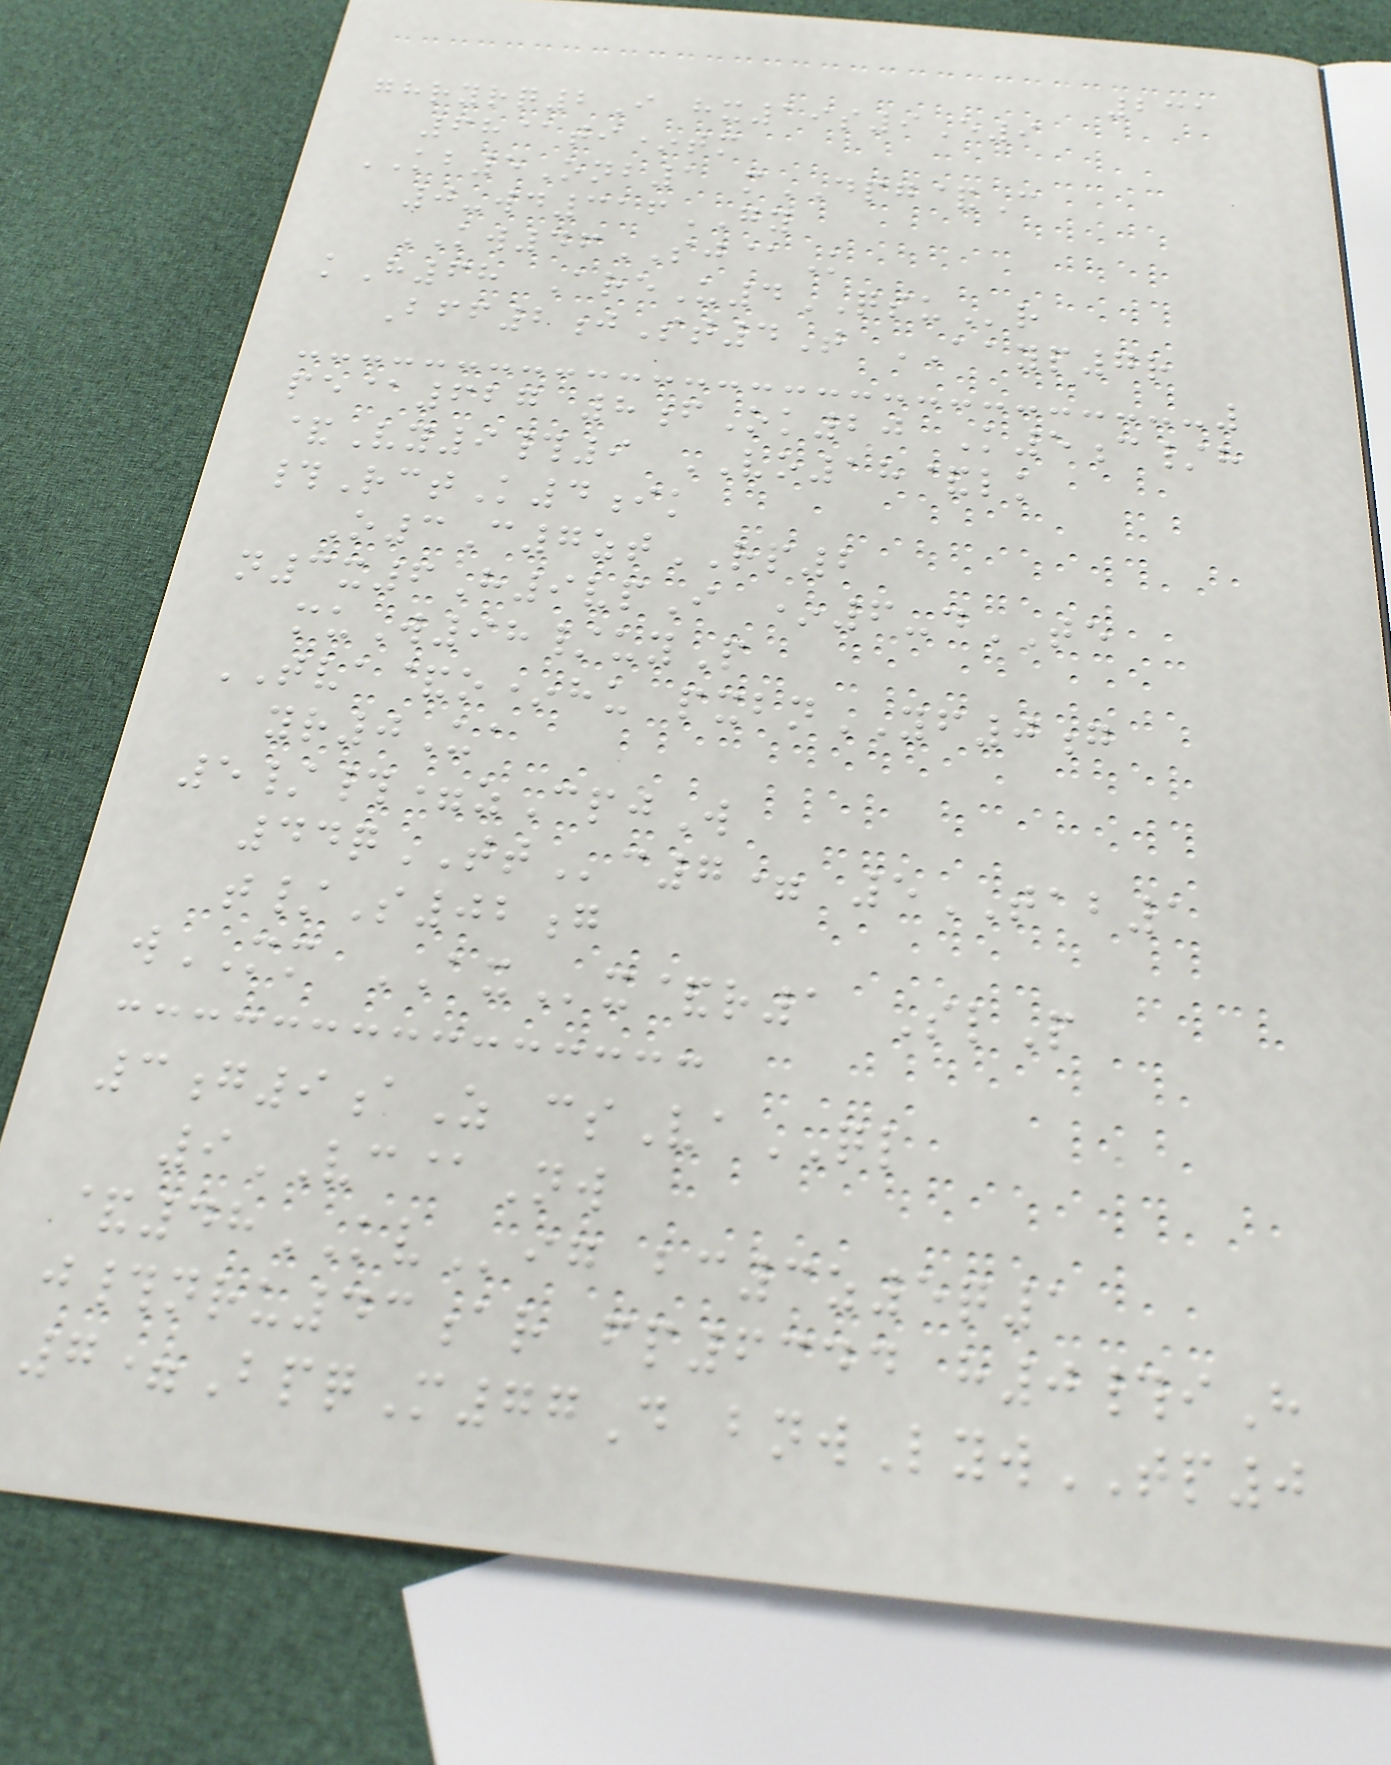231
ghryrq2I hx19s9E9
68@ti*tm
KB5Onb1 mDPG&C
0-wd316GY
KW46SJ@K
kH68 AreU4QSUr
Bff2jSt4T AAYP7r
pe@627 8fOk20 K5c/h
&Vy9#9 VO18&lk
#RctK4ik
O3C7ztRP2
n3x6H9vpI *6-dTE
muW98/uyP
TVA&o*hu pxbnYF0g
yr0Ua
5/#=zCpjW
44qTTc7= 5TAB1
t/S02g
wMM AXx&r1 SlP
3g9aZ csVaQL
9VC@Nw
&48KVig bc3z5q1
j#nru43ar fp6344 h0#iH
7=BpqM77D bnwLywTP0
